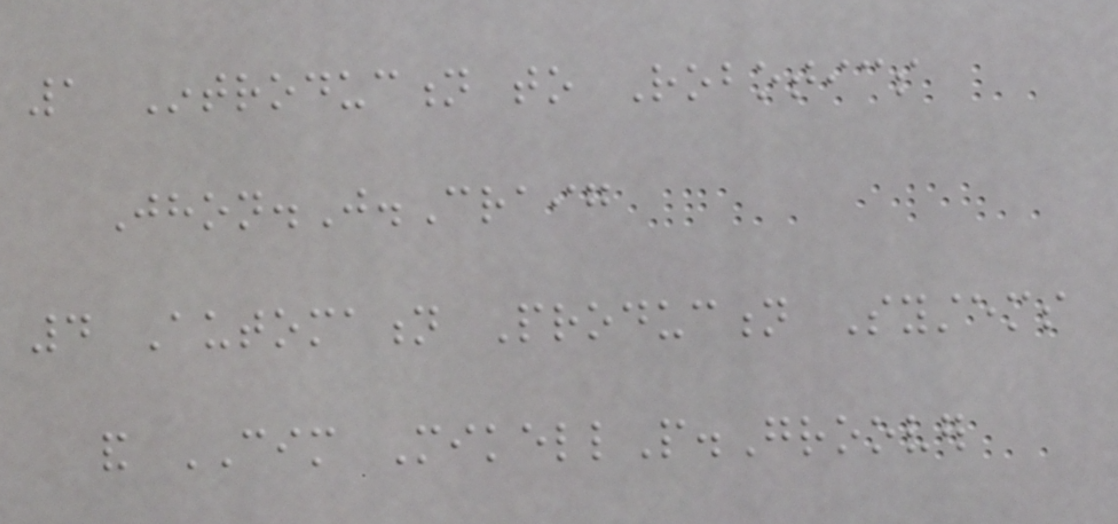1 Introduction to Robotics
Jhon.J.Craig
4 Automation Production Systems
and CIM MikellP.Groover
